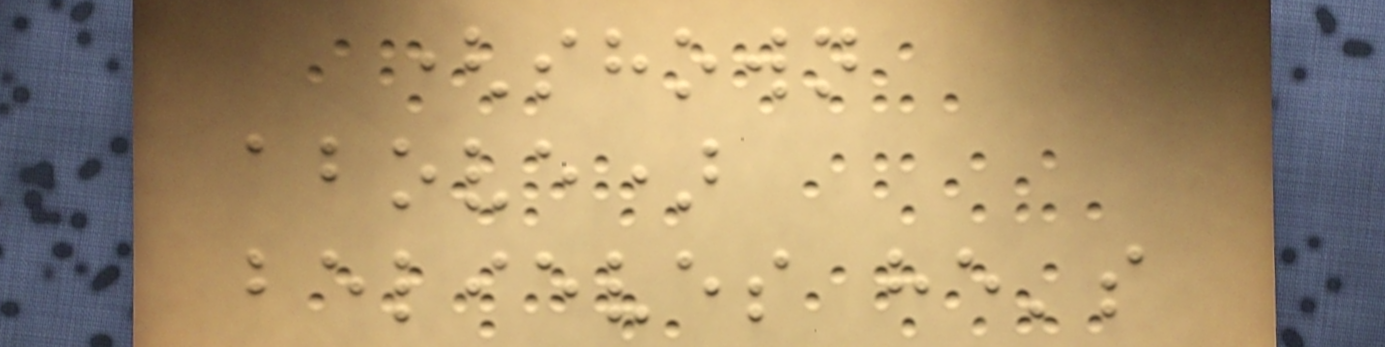(shown
above)
believes he's
